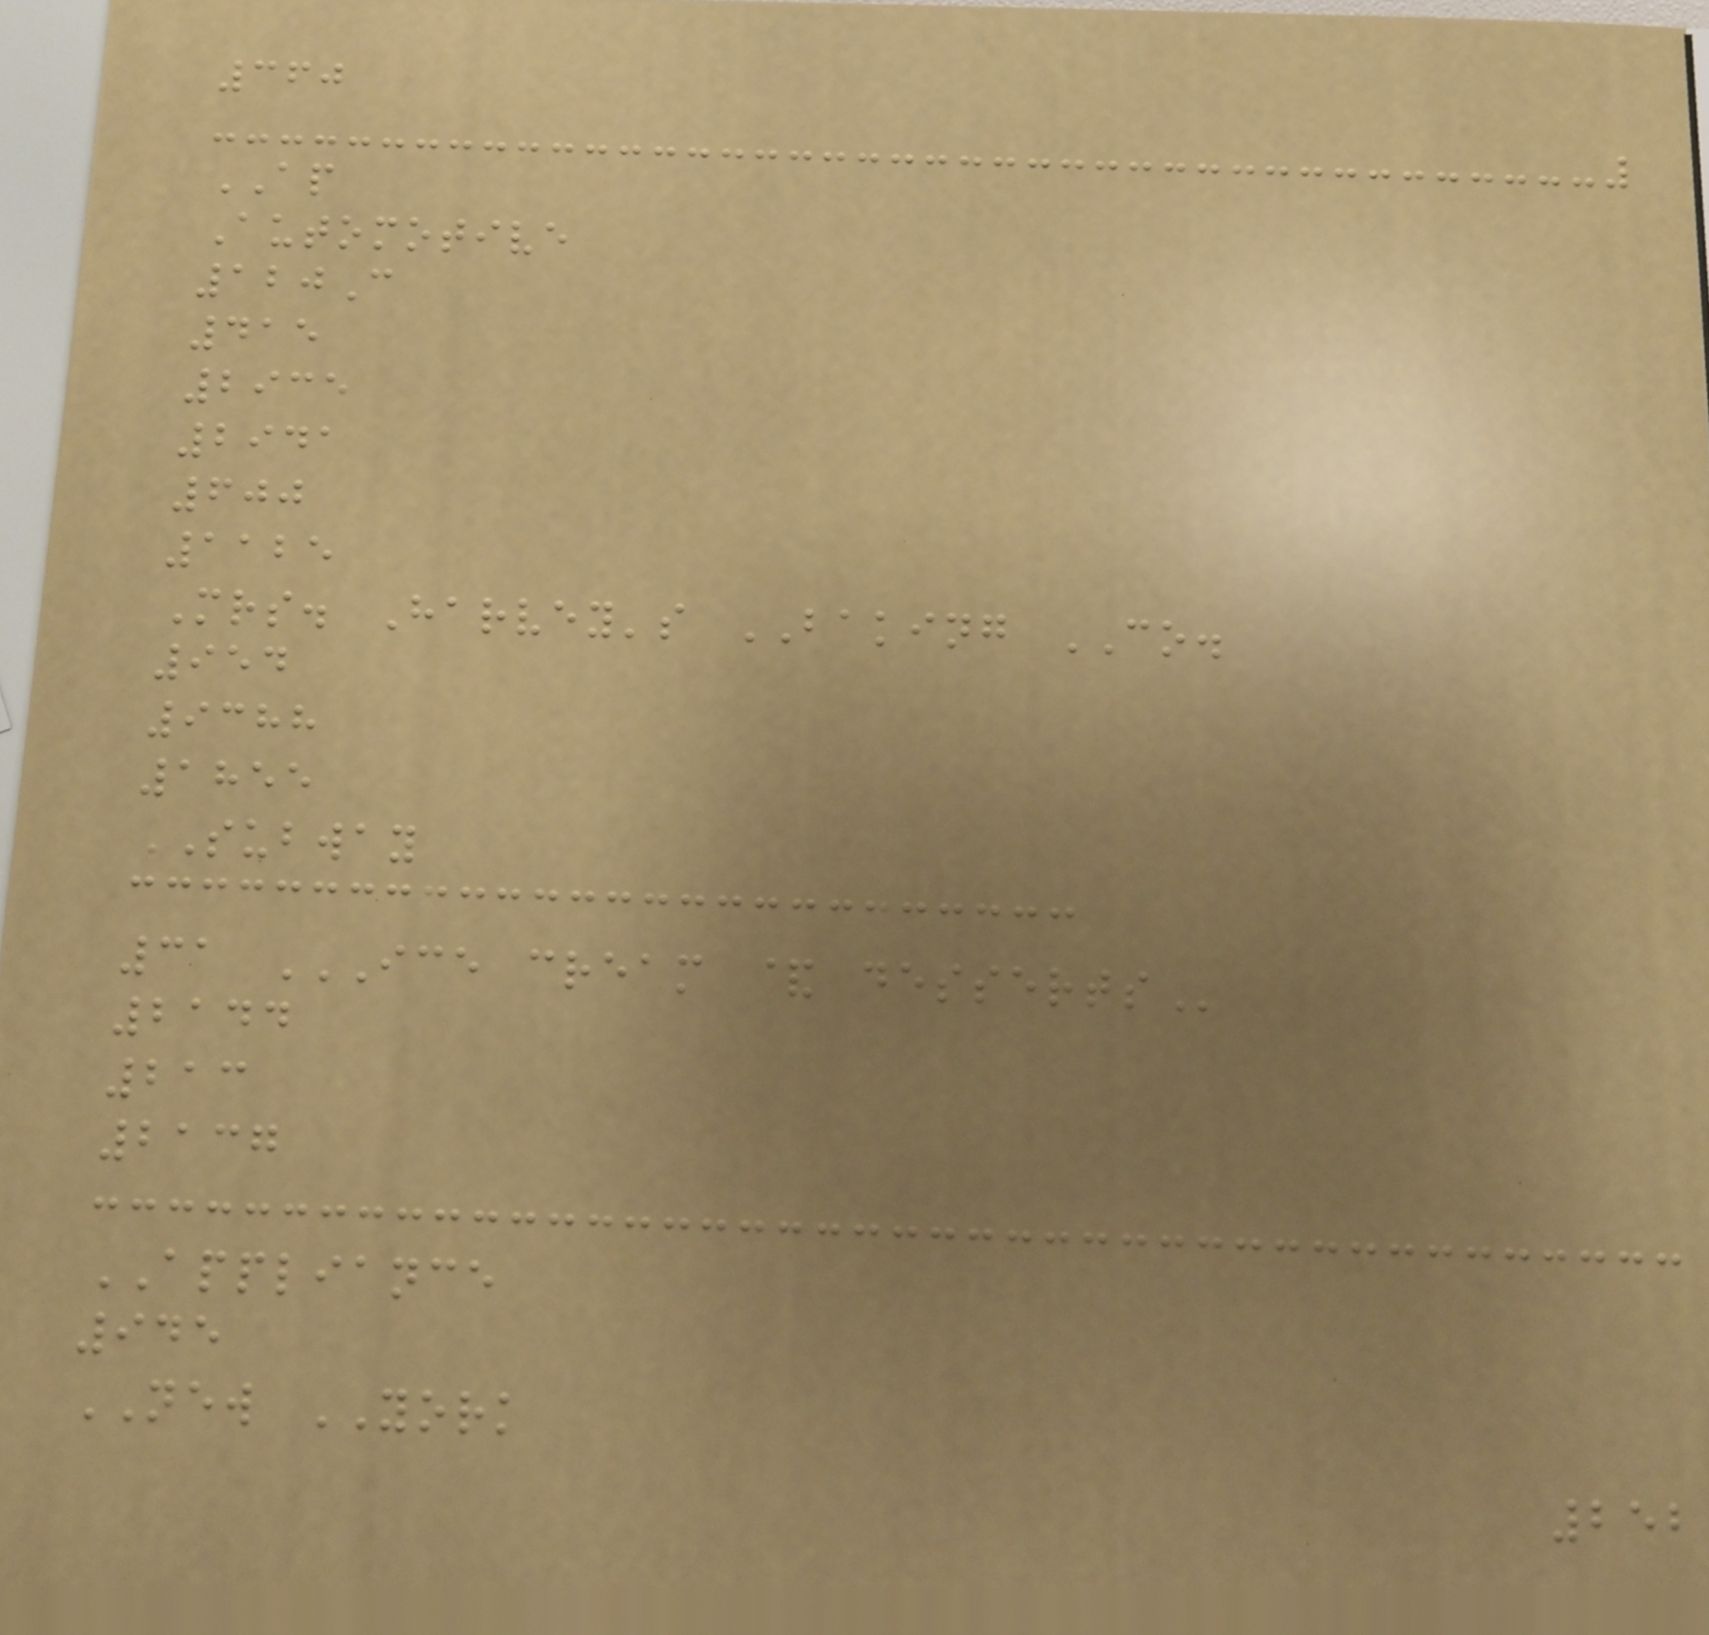360
AP
Automotive
120C
415
2935
2941
600
1125
Mrs. Harvey's BAKING CO.
954
9388
1855
SUBWAY
31 ICE CREAM & DESSERTS
2144
213
2137
APPLIANCE
945
NEW YORK
252
